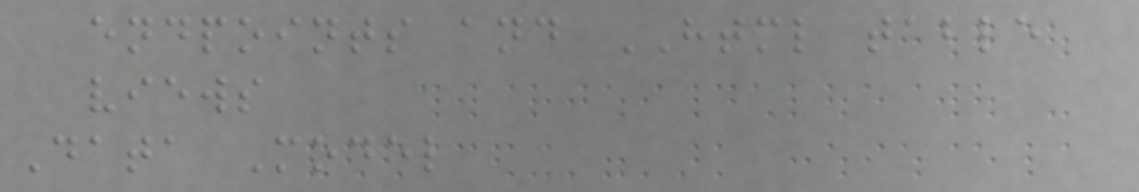endpoints and HTML table
views
Data Model
